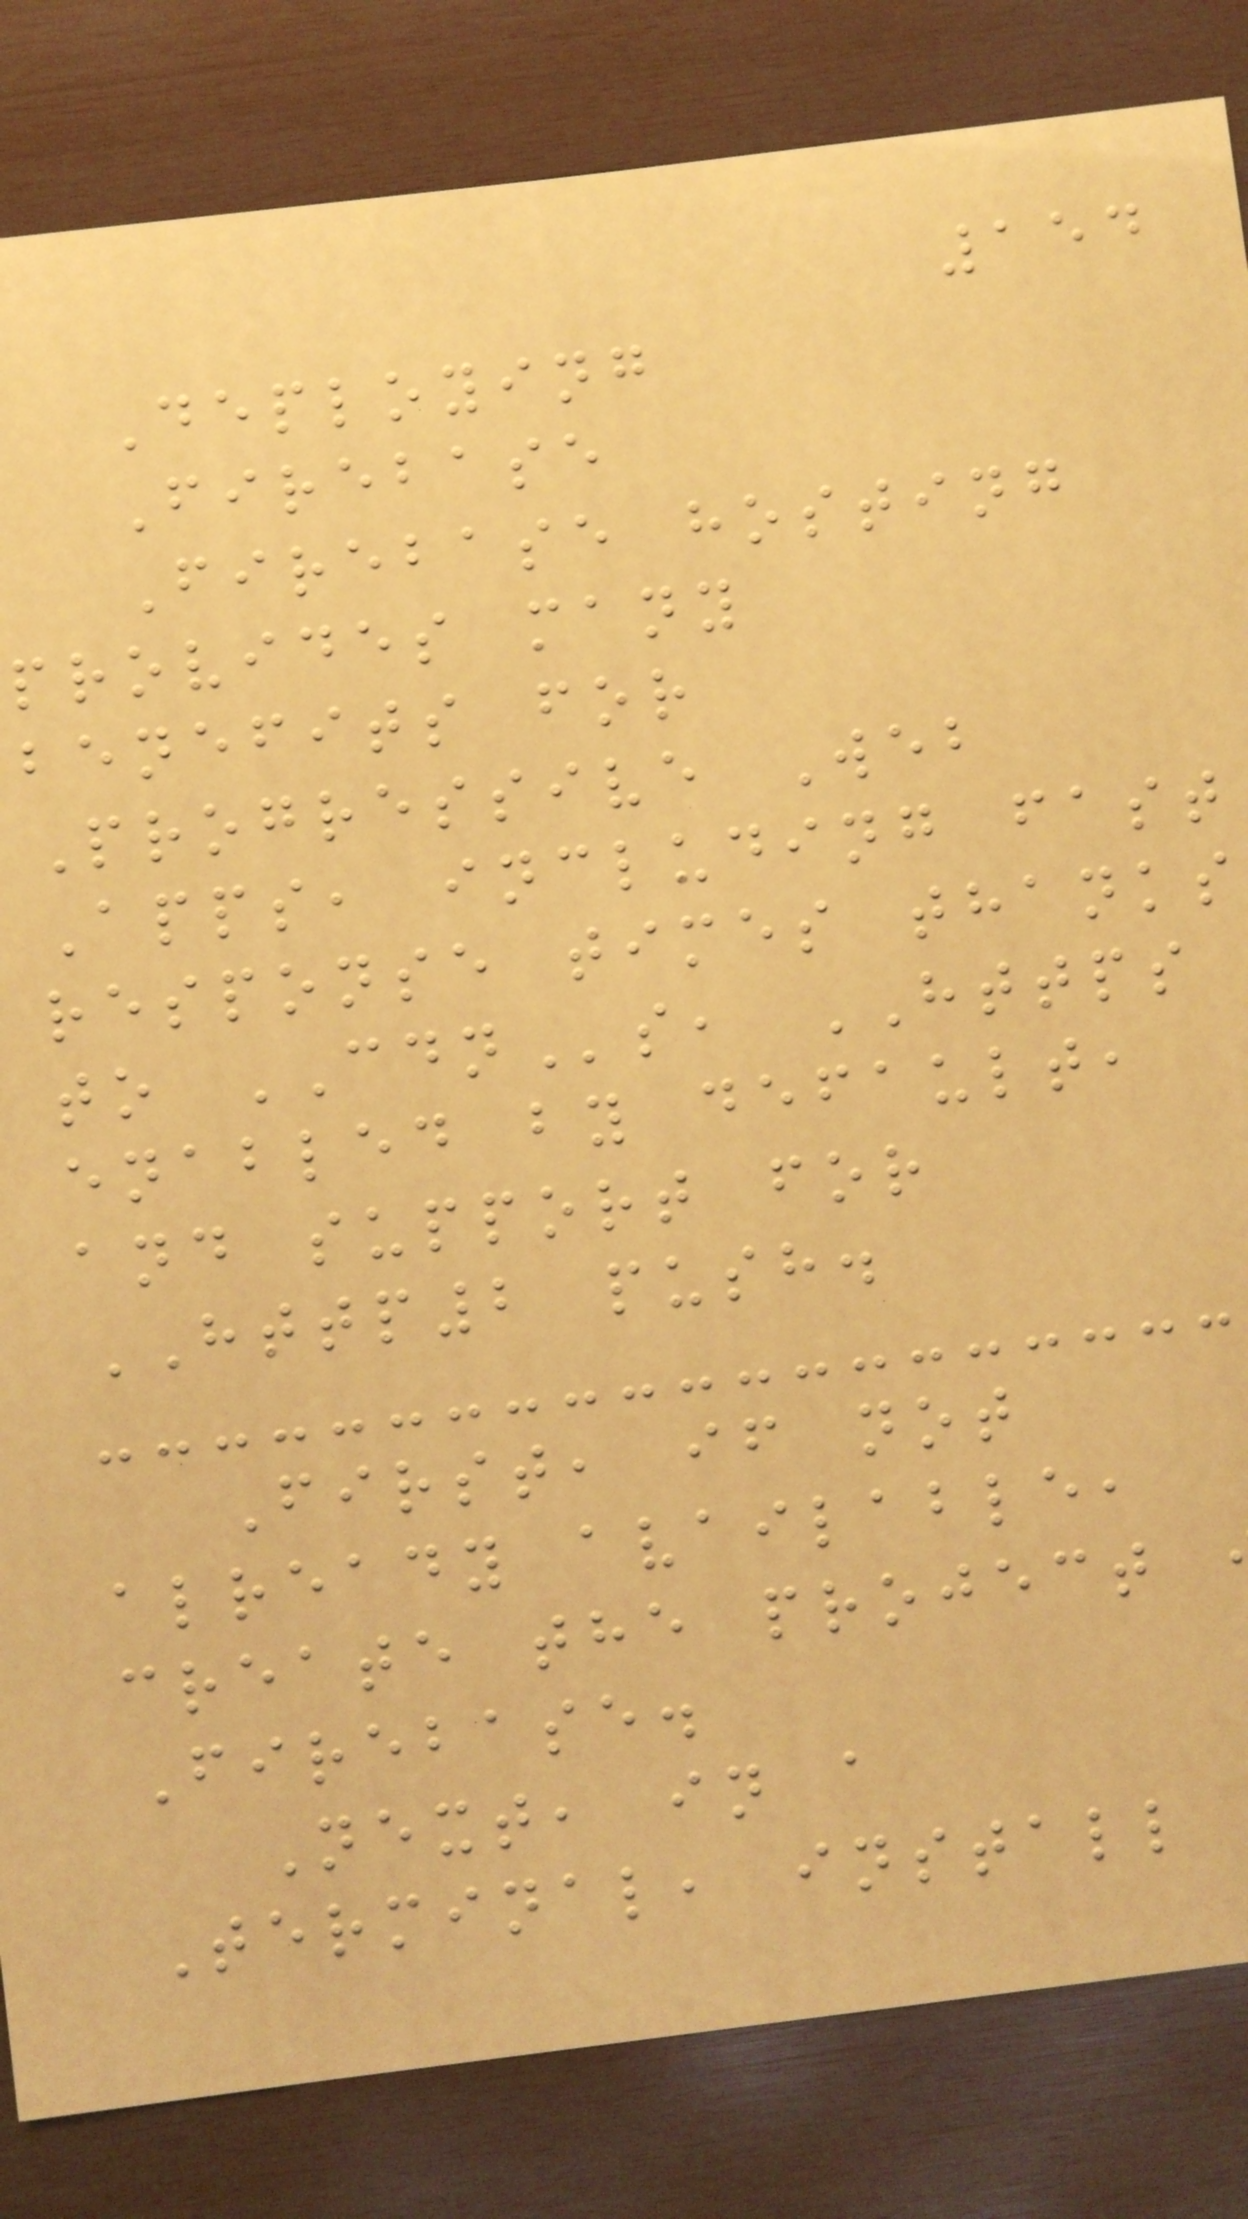154
Deploying
Firebase
Firebase hosting
provides many
benefits for
Progressive Web
Apps, including fast
response times thanks
to CDNs, HTTPS
enabled by default,
and support for
HTTP2 push.
First, if not
already available,
create the project
Firebase.
Next, in a
Terminal, install
